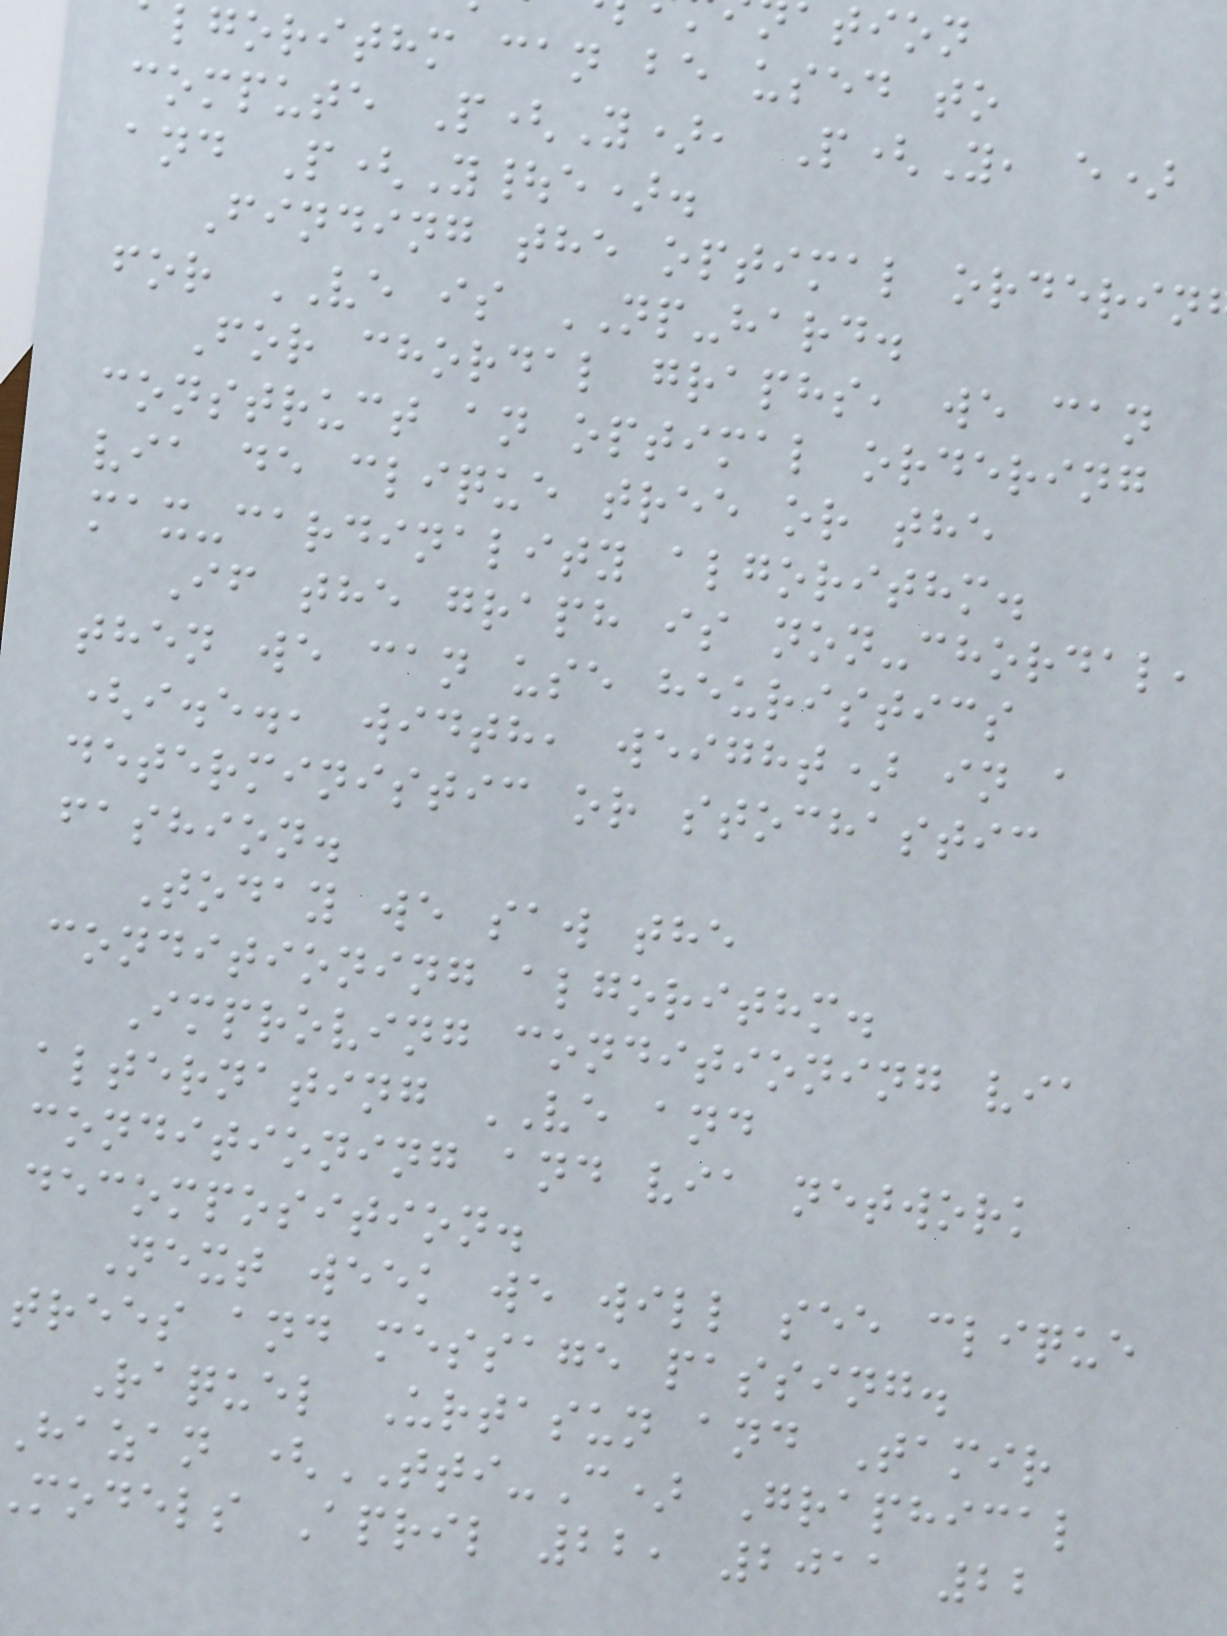lgorithm can be used to
compute P(Y), P(Y, e)
and P(Y|e).
Finding the optimal orderin
for VE is NP-hard.
For chordal graphs, we can
construct an optimal ordering
via de clique tree or the
max-cardinality algorithm.
If the graph is non-chordal,
then we can use heuristics
(i.e., width, weight) in a
deterministic or stochastic
fashion.
Today we saw the
conditioning algorithm.
Improving conditioning via
alternating VE and
conditioning and via network
decomposition.
Next week we will see clique
trees and message passing.
Raquel Urtasun and Tamir
hazan (TTI-C) Graphical
models April 22, 2011 22
